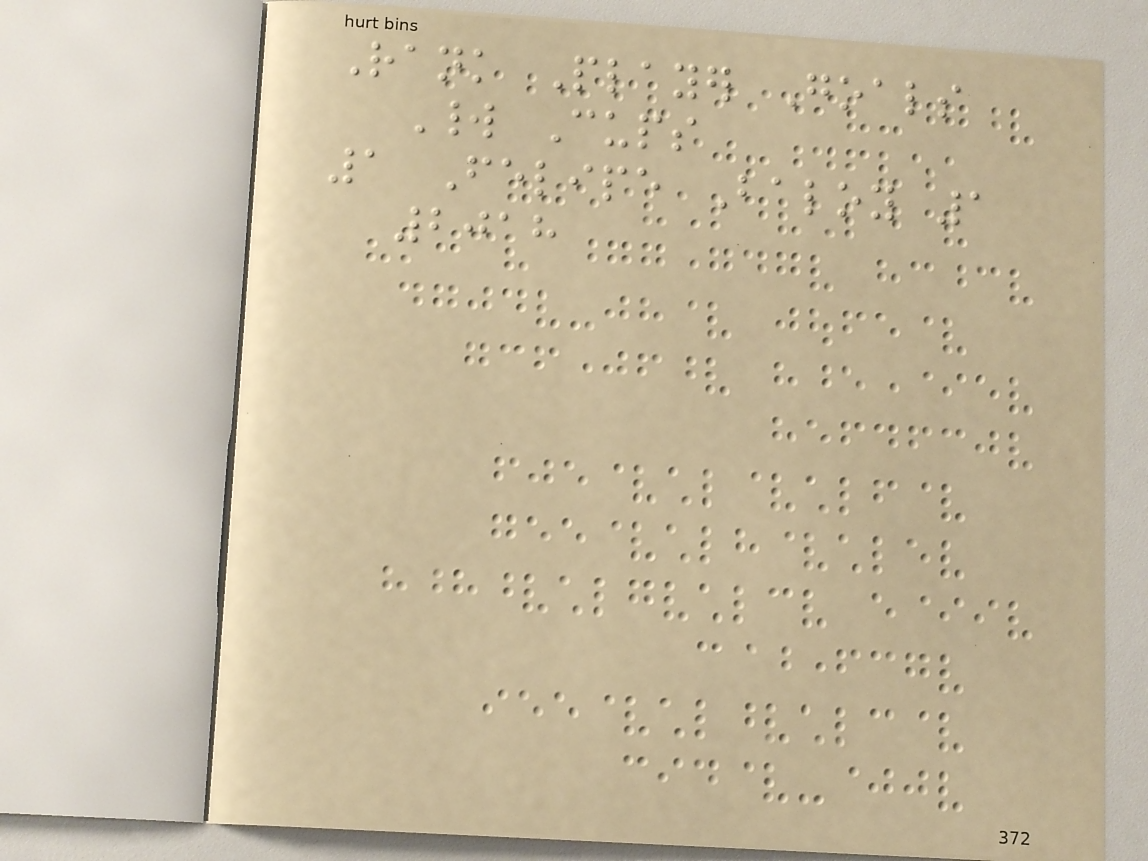Rank Player Goals
World Cups
1 Felipe Baloy 1
2018
